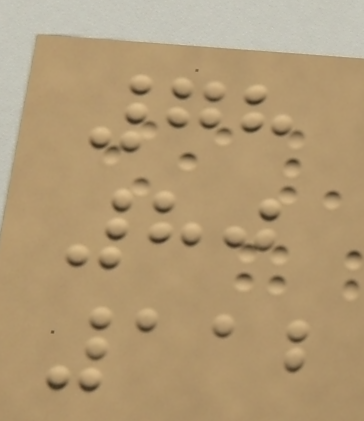78
80
112
